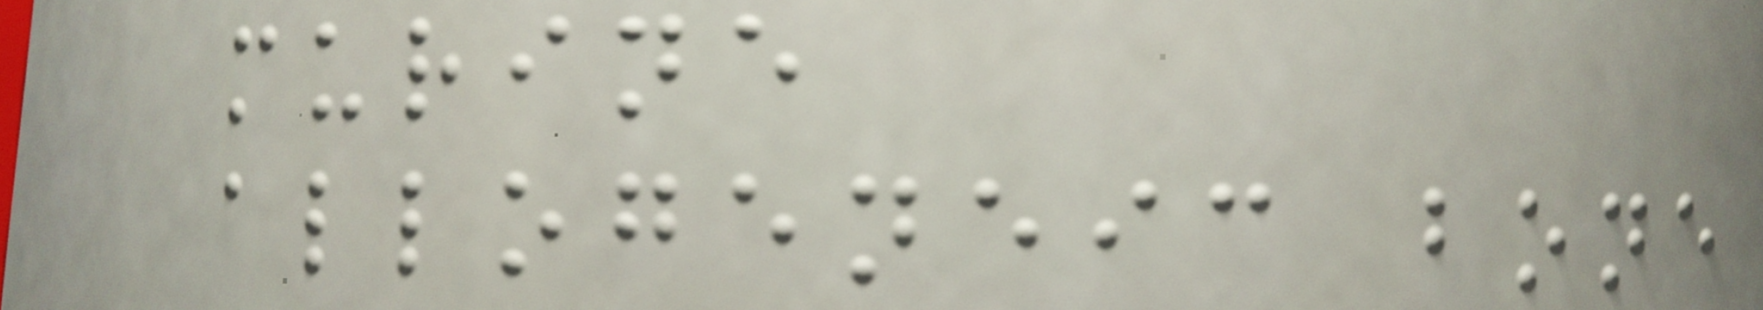murine
allogeneic bone
